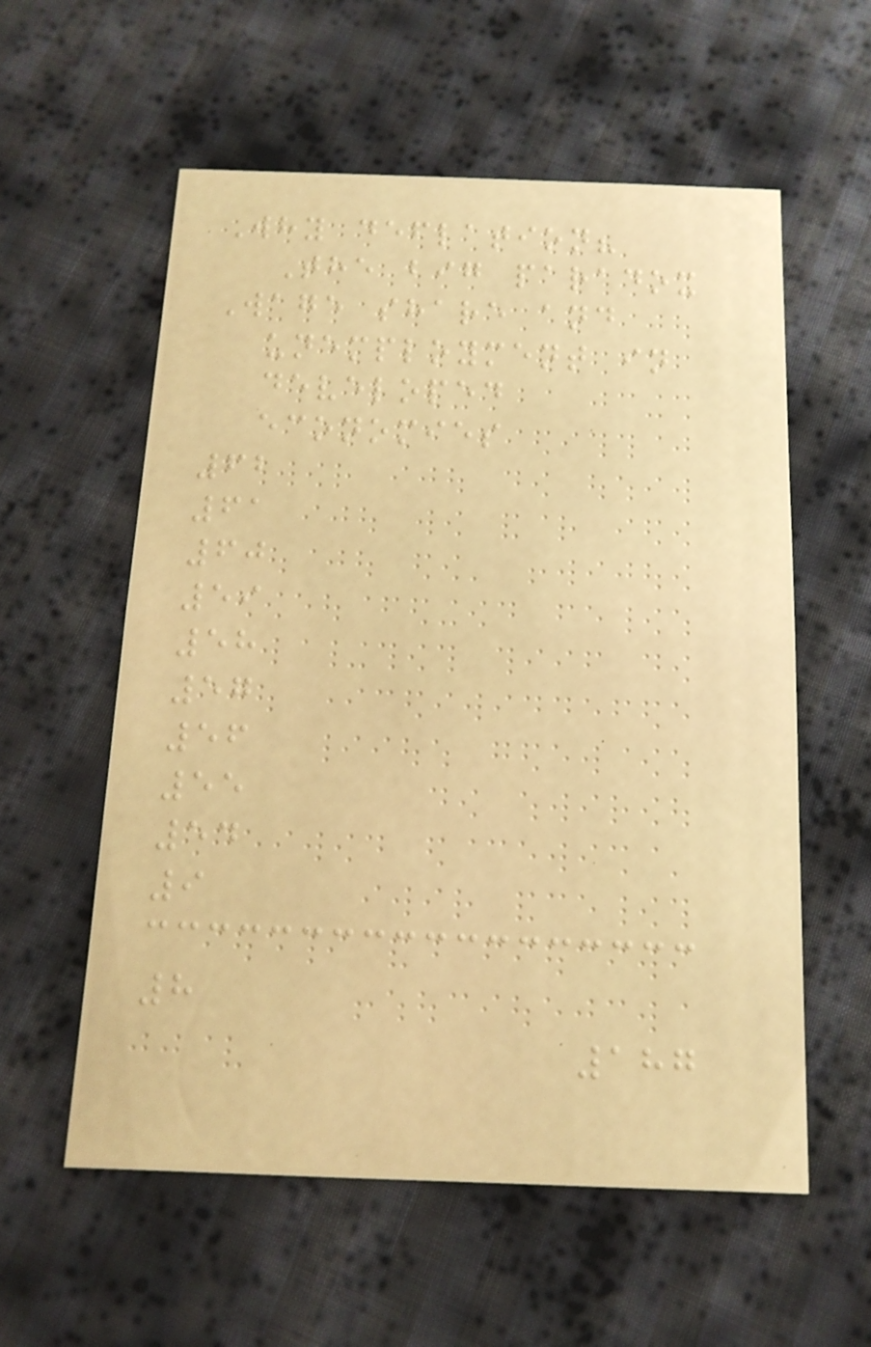Why deflation?
The big paradox
Wage share and
unemployment in
developed
economies
62
61
60
59
58
57
56
55
54
9
8
187
